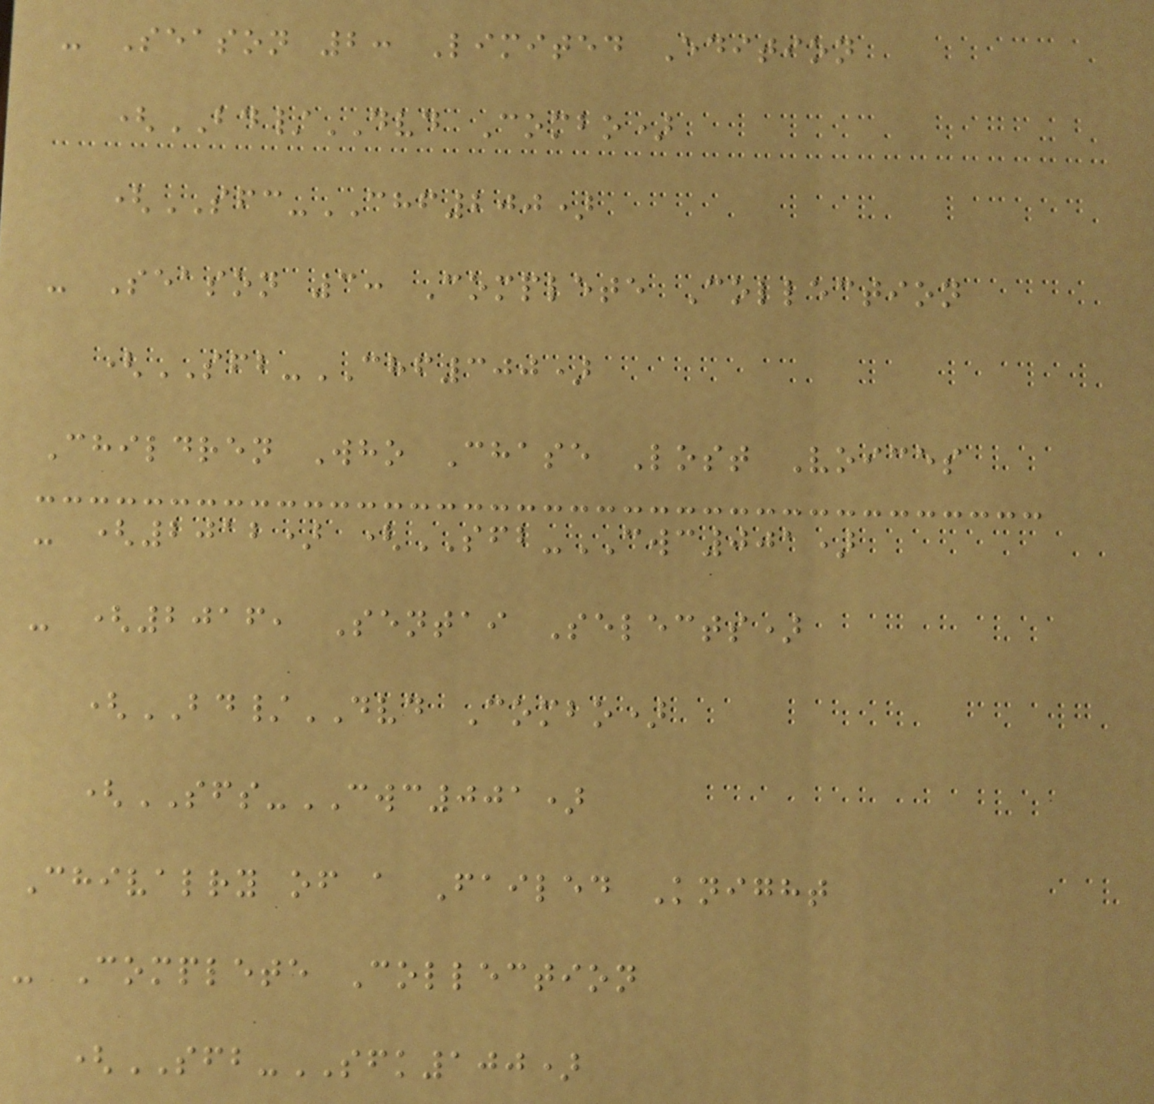- Season 2: Limited Edition
(BD/DVD Combo)
(SFC-CHF200)
- Season 3: Complete Collection
(SFB-CHF300)
Children Who Chase Lost Voices
- (2012) (SFB-CWC001)
- (2016, Sentai Selects)
(BD/DVD Combo)
(SFS-CWC001)
Chivalry of a Failed Knight
- Complete Collection
(SFB-SFK100)
